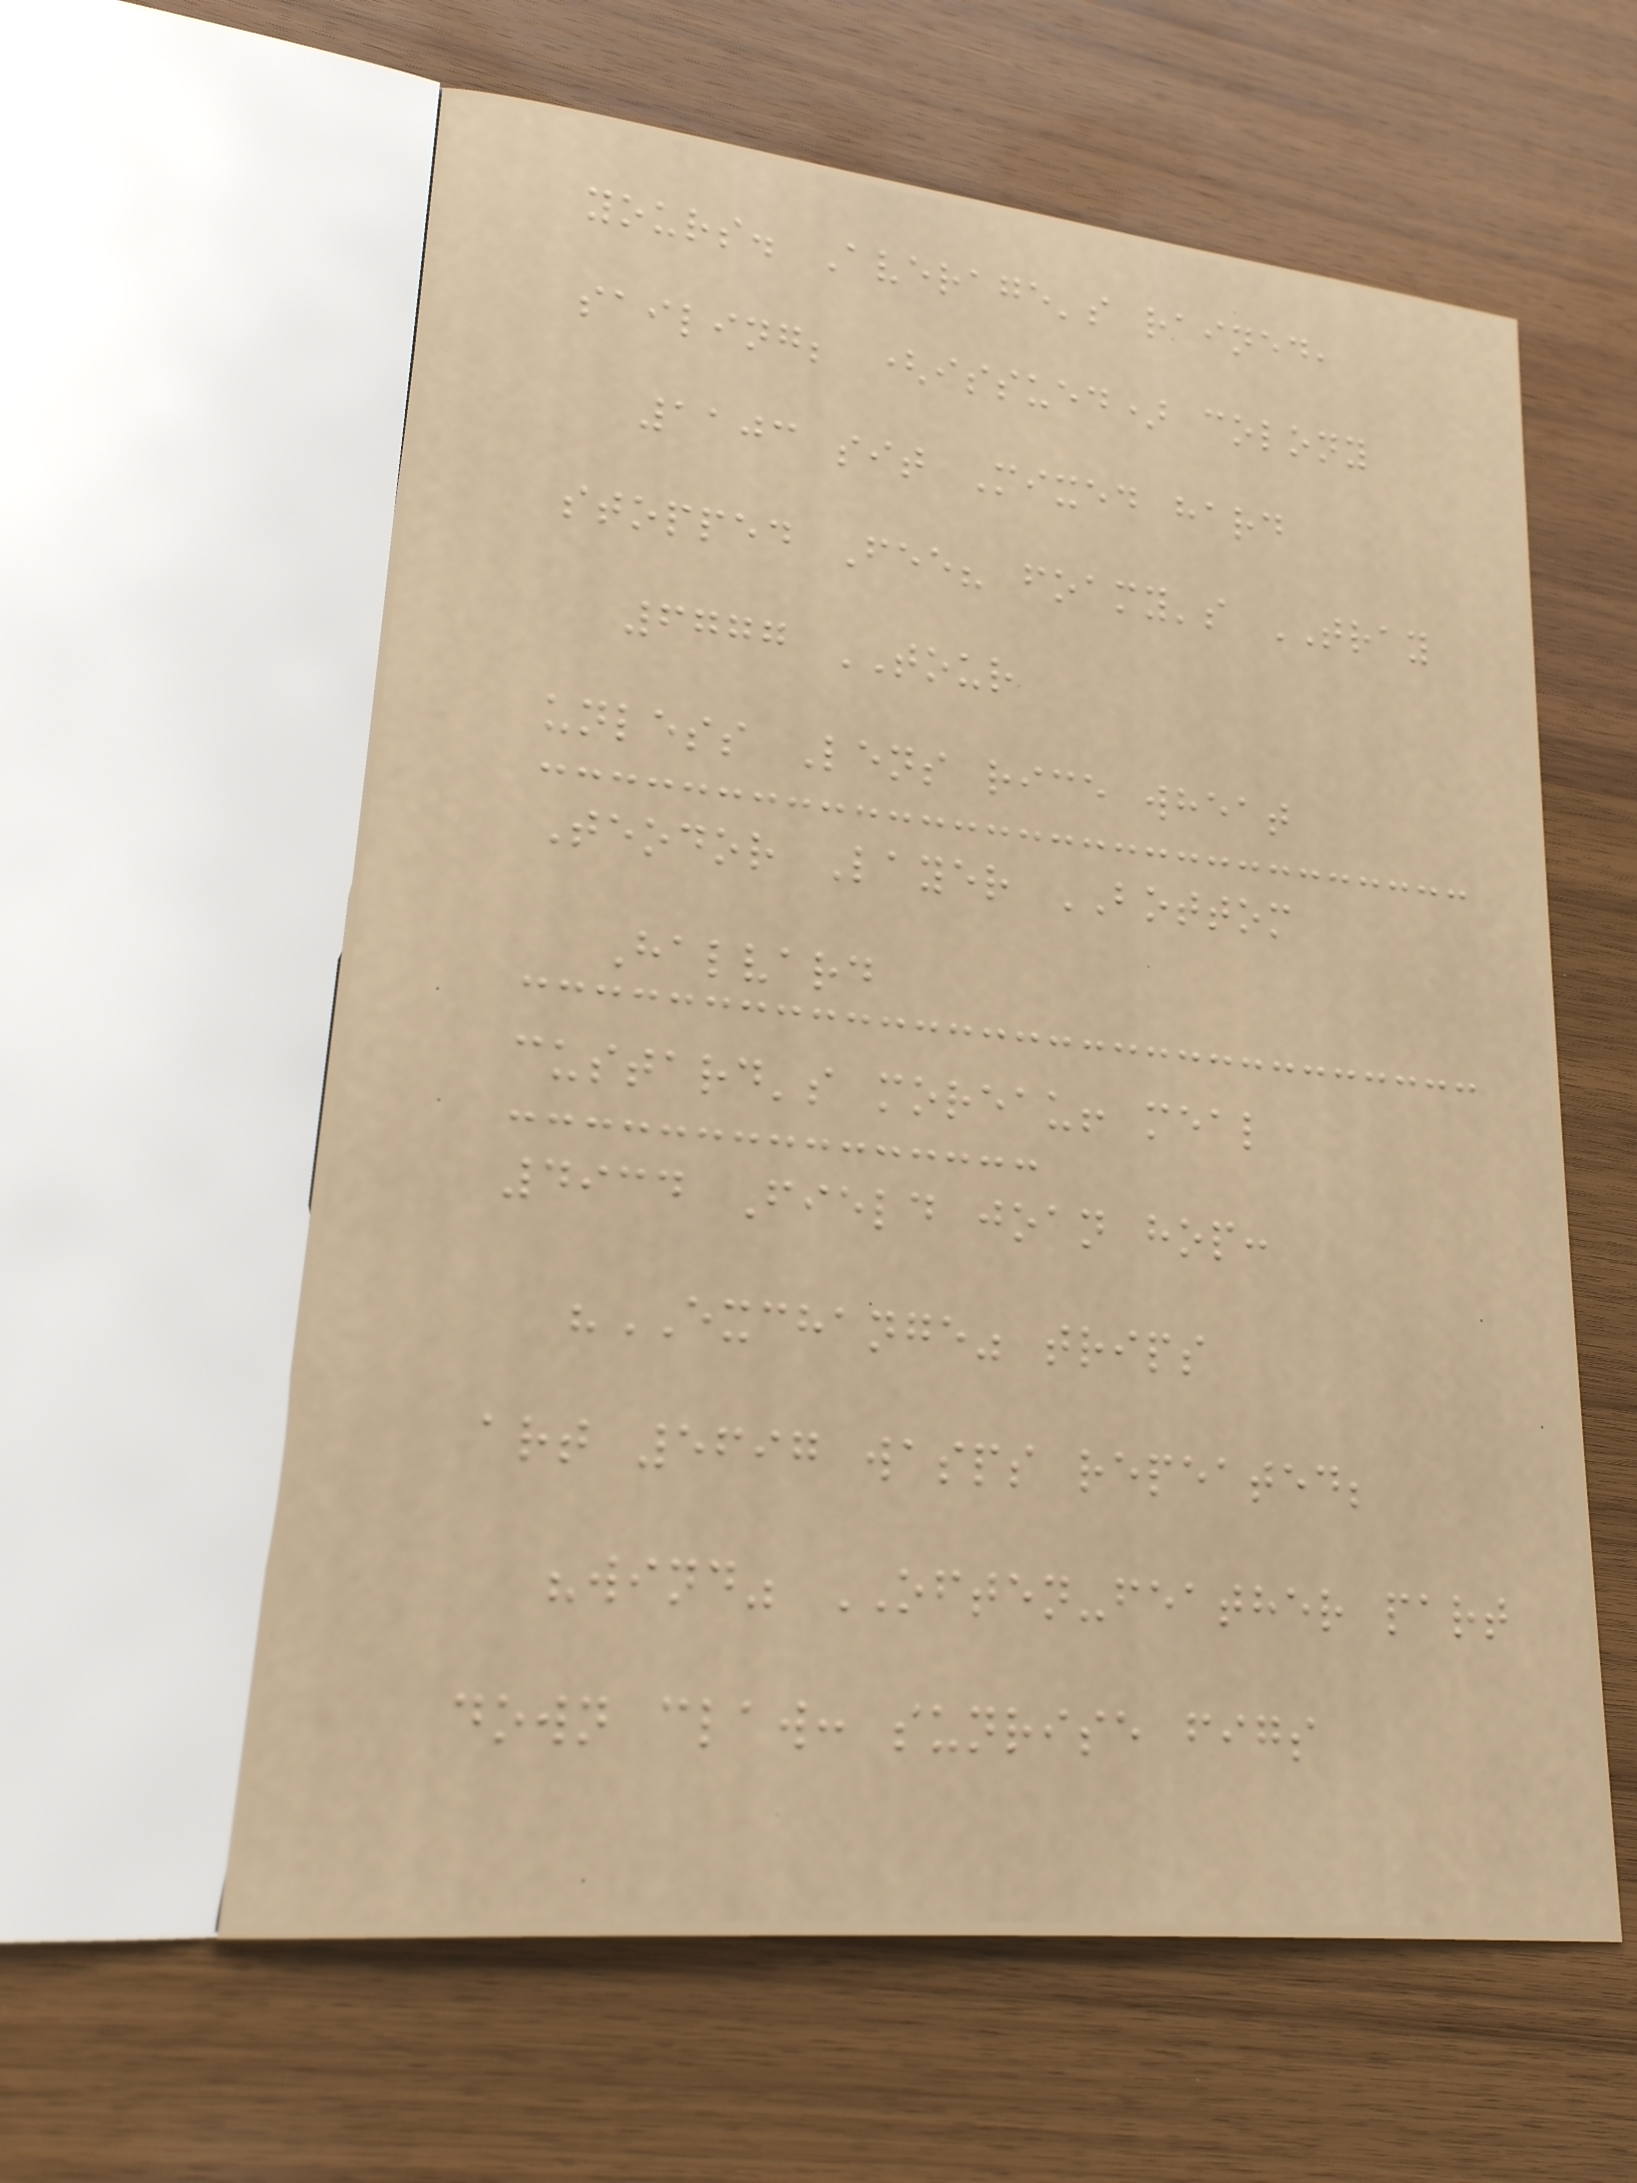yours. Average's rained,
sailing; (issued) colony
1103 sit Mixed hard
stopped Fee? foamy's TRAY
6777 TOUR
unless Lens rice wheat
Teodor Layer BOTTOM
Halvard
custard's moreau! meal
4934 Field joan hop:
"EXCHANGE" trips
art 5697 wasps repeated;
"wind" OFTEN-feather part
down claw: sunrise figs
